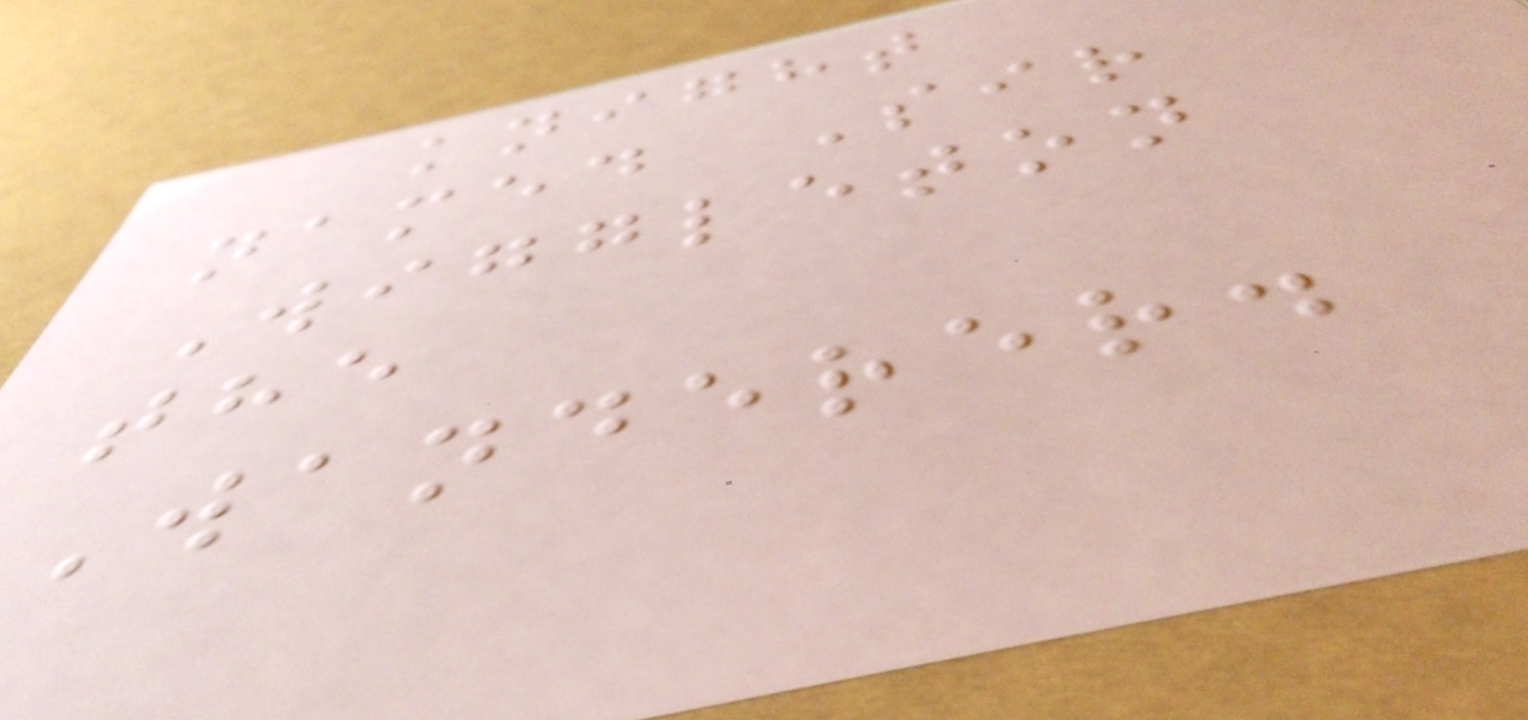knight
named Sir
Wiggleton
the
Wanderer.
